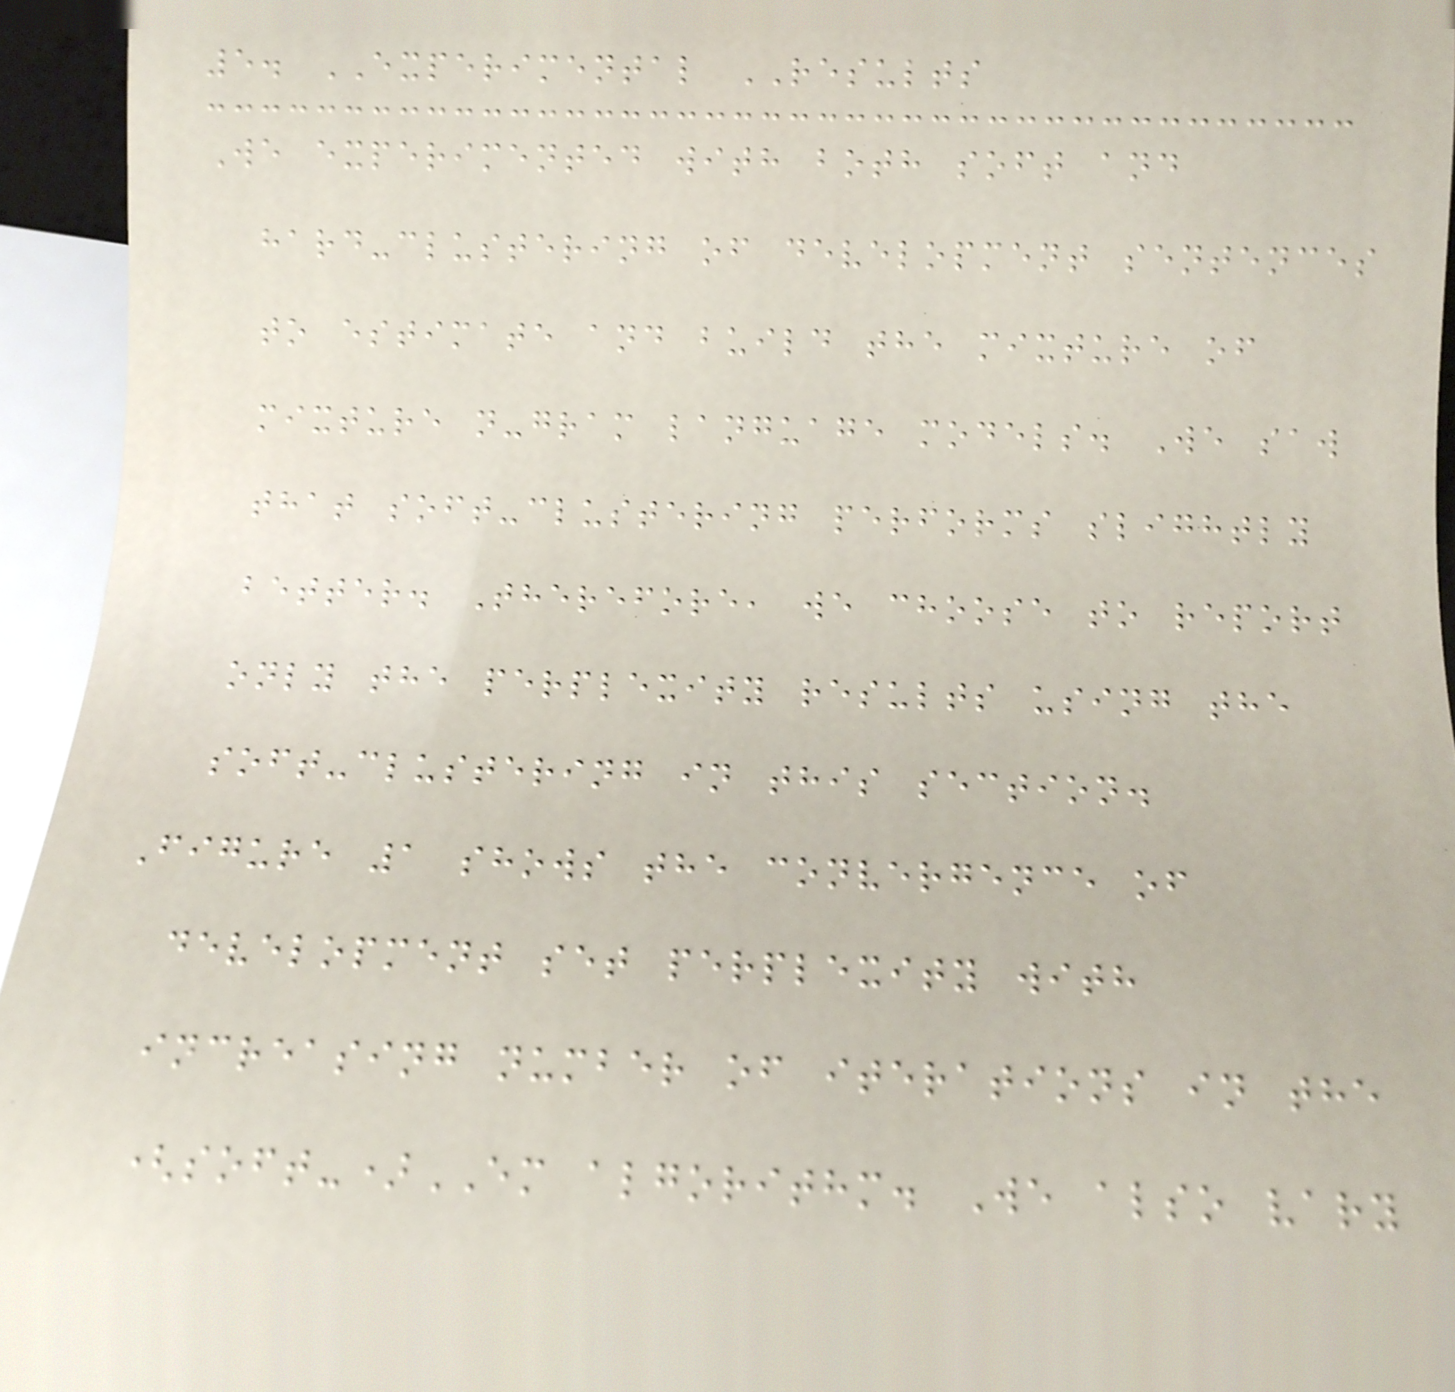5. EXPERIMENTAL RESULTS
We experimented with both soft and
hard-clustering of development sentences
to estimate and build the mixture of
mixture n-gram language models. We saw
that soft-clustering performs slightly
better. Therefore, we choose to report
only the perplexity results using the
soft-clustering in this section.
Figure 1 shows the convergence of
development set perplexity with
increasing number of iterations in the
(soft-)EM algorithm. We also vary
